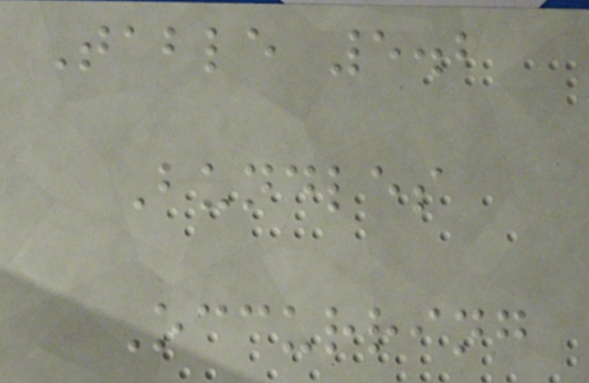Table 5.2
Bundles
Occurring
